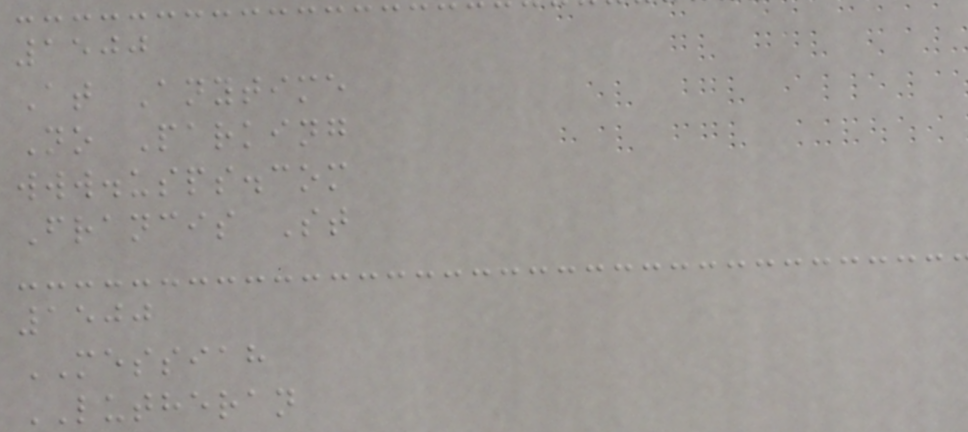1500
At Anytime
No Parking
www.usps.com
Francis St
1500
MESSIAH
LUTHERAN
